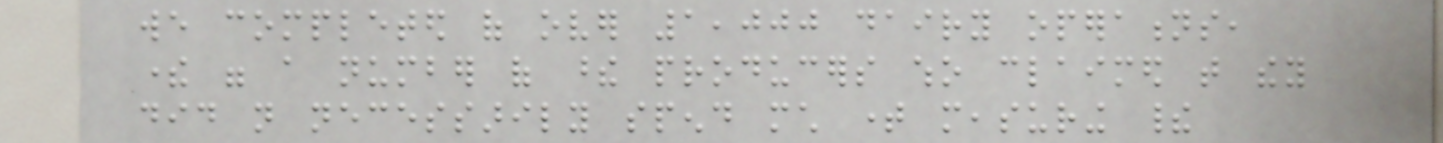we completed of over 1,000 dairy operations,
there were a number of these producers who claimed that they
did not necessarily spend much time measuring their
